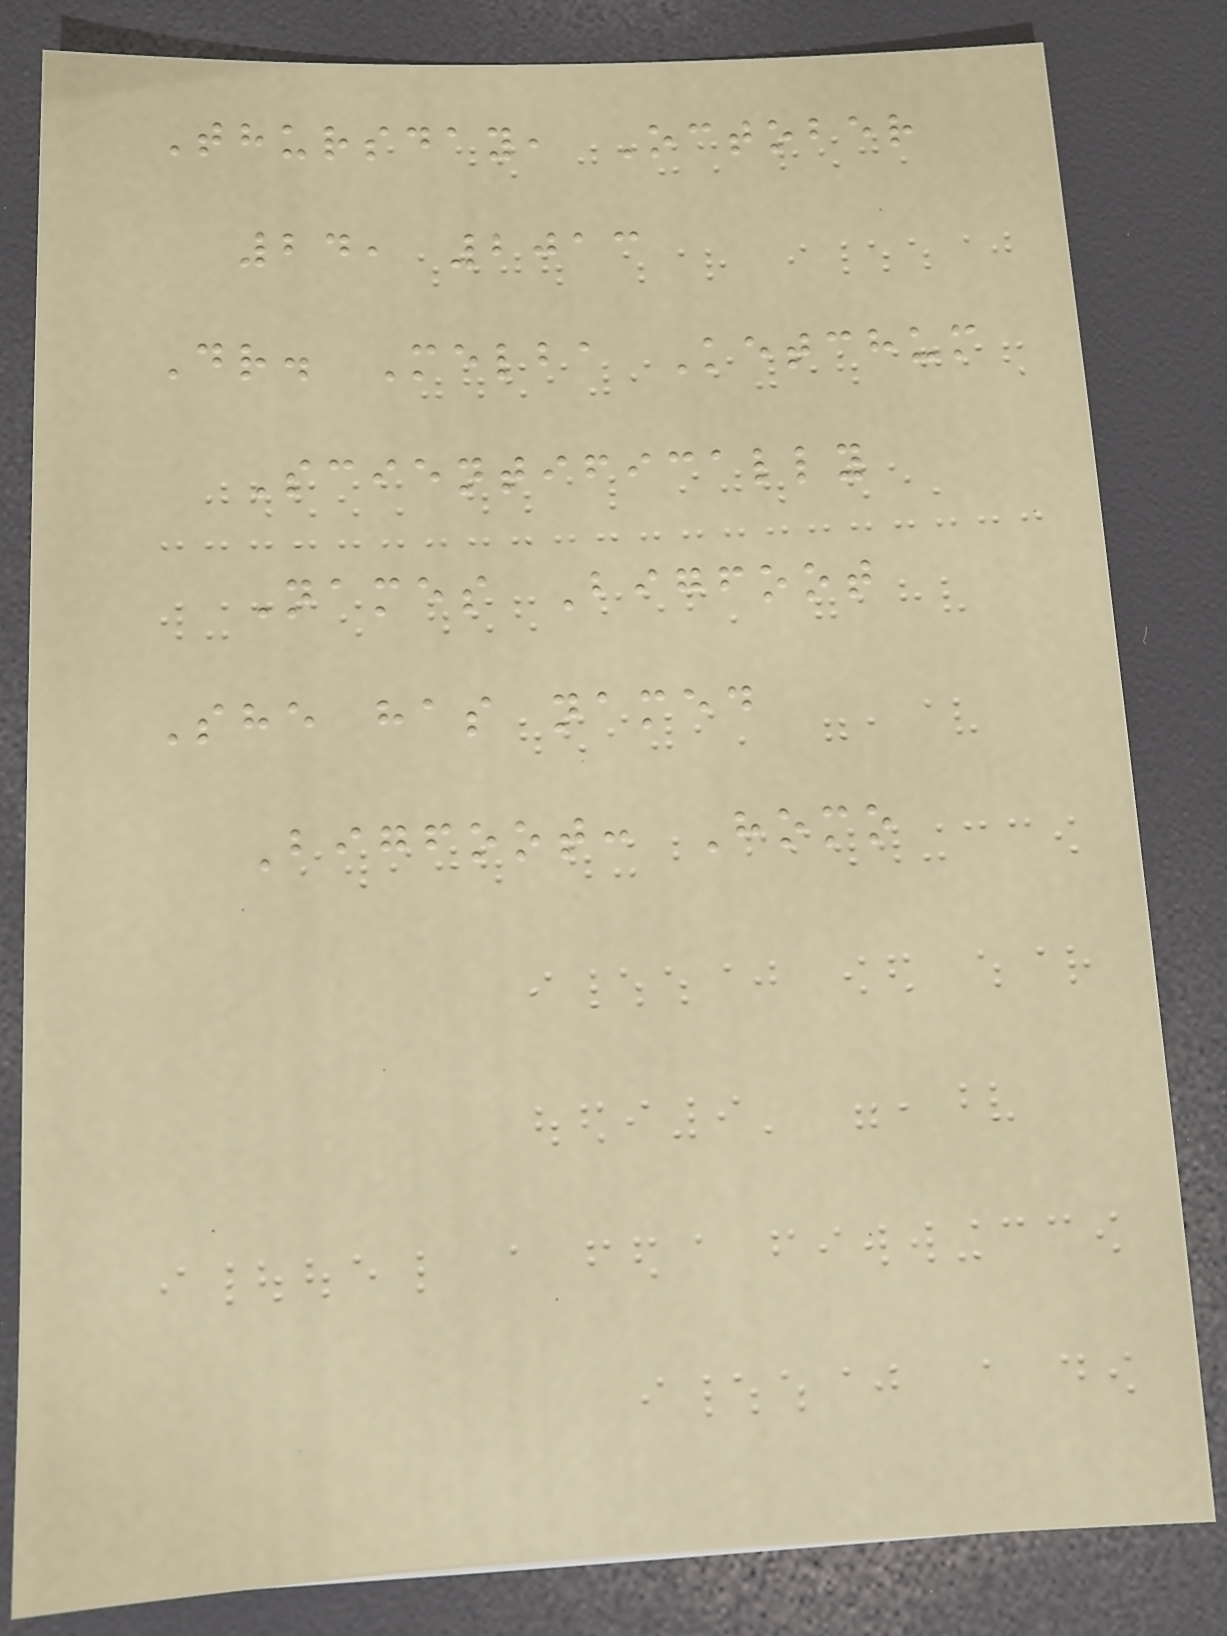Thursday, October
24, 2013
Dr. Melba Ketchum
Scientifically
Names Bigfoot
She has named
Bigfoot: Homo
